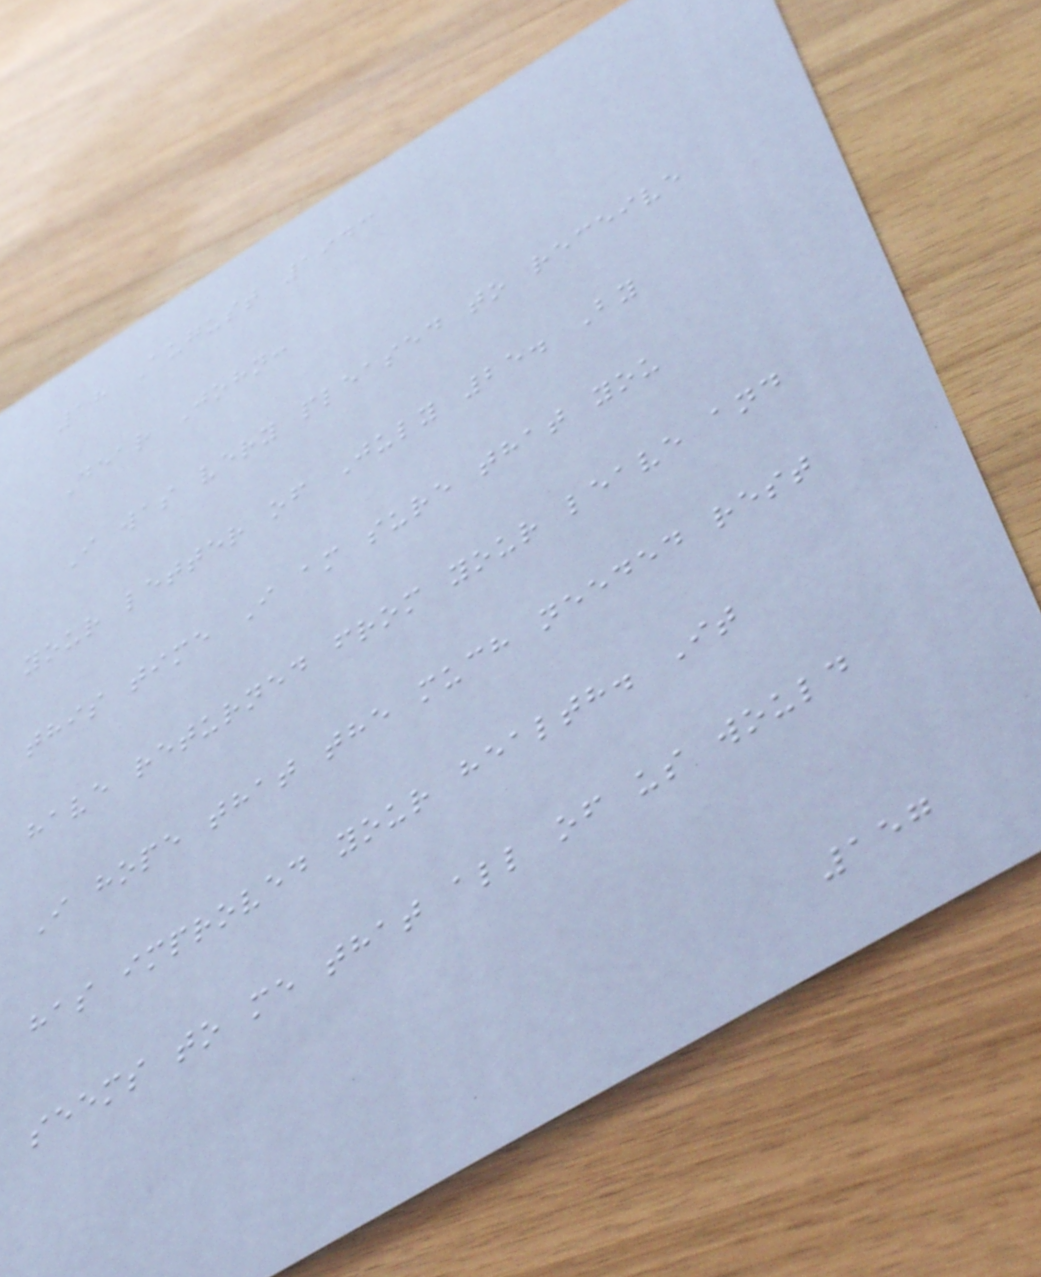18 August 1943
Dear John:
I was very pleased to receive
your letter of July 25. By
this time I am sure that you
have returned from your leave and
I hope that the much needed rest
has improved your health. It
seems to me that all of us would
157
